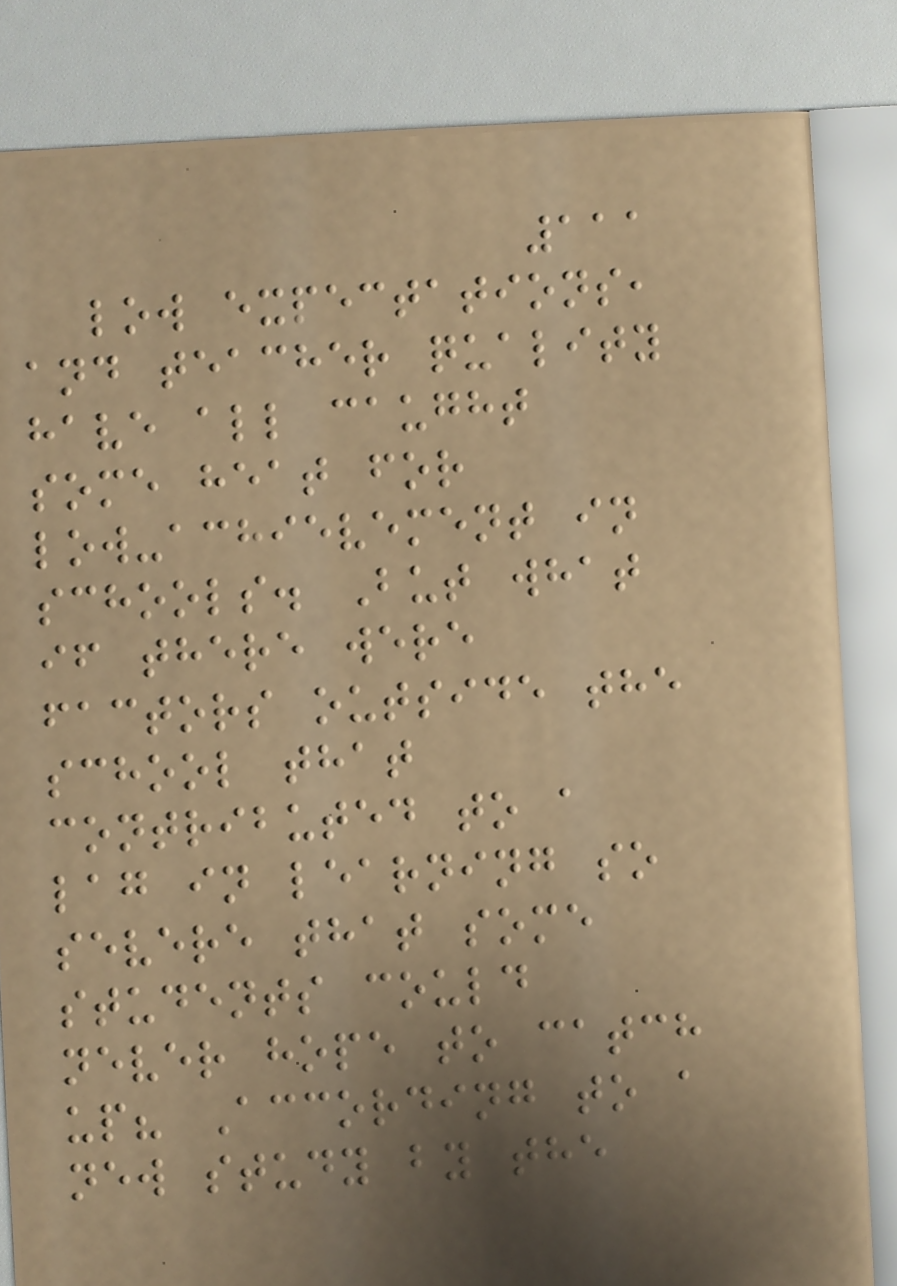111
low expectations,
and teacher quality
have all caught
some heat for
low-achievement in
schools. But what
if there were
factors outside the
school that
contributed to a
lag in learning so
severe that some
students could
never hope to catch
up? According to a
new study by the
